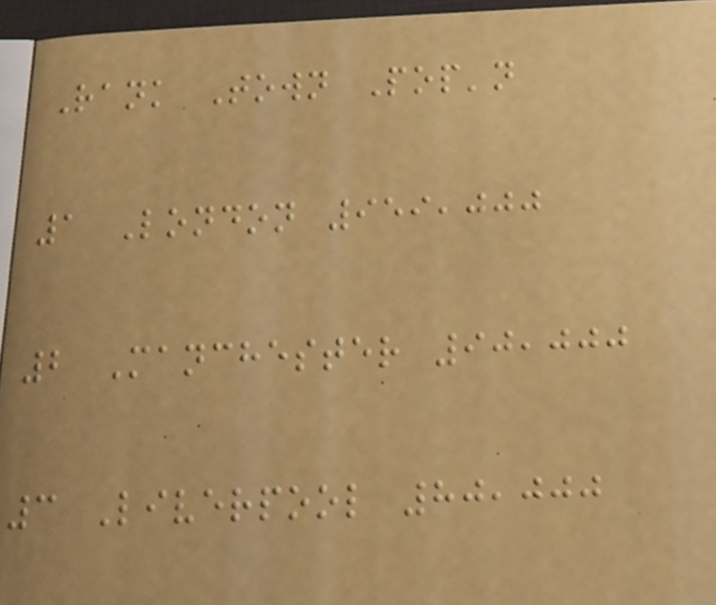Rank Town Pop'n
1 London 959,000
2 Manchester 90,000
3 Liverpool 80,000
